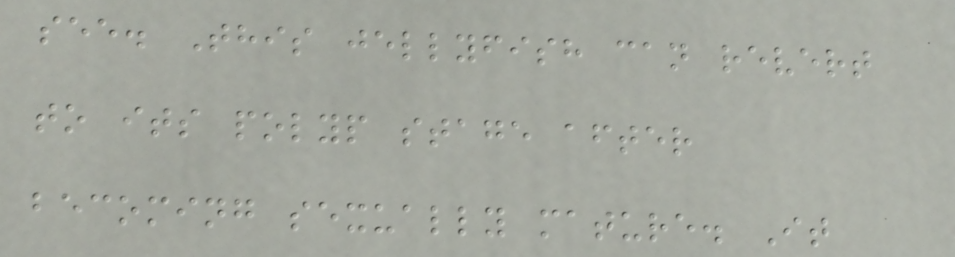see. This jellyfish can revert
to its polyp stage after
becoming sexually mature. It
